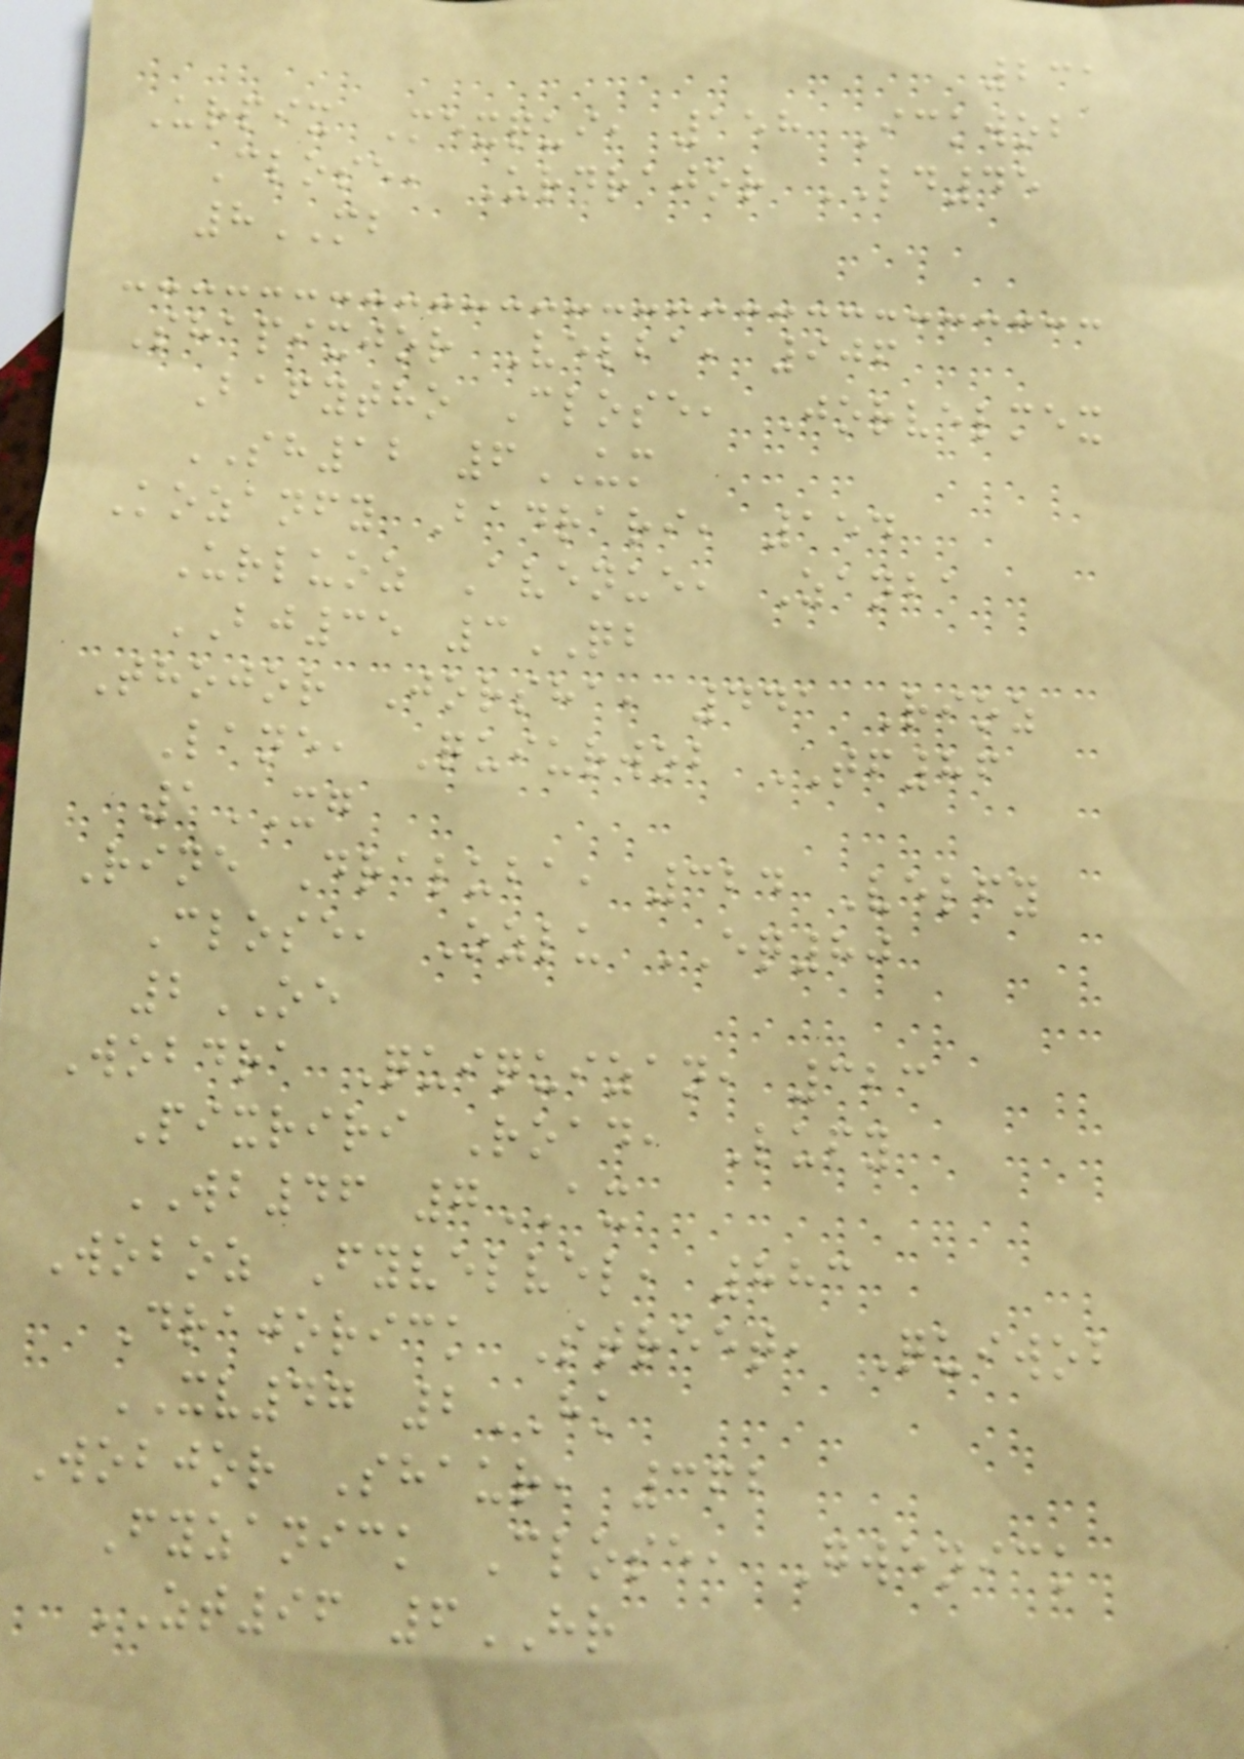231
Urpix Mexqui, 158 Ickwob
Close, Urdrajor LD45
8MB
Shapixjor Velba, 906
Bafytho Close, Jorvelmex
SH12 6UM
Kozanfy Badrari, 154
Urluoz Avenue, Zanba
BJ35 3QB
Thojor Jorsha, 441 Rioz
Lane, Quiurwob TF86
1XG
Rine Draluba, 324 Velfy
Close, Ozlu EQ80
2OE
Wobdra Quiquizan, 323
Pixriri Road, Lufy
WB46 7AX
Woboz Fyvelvel, 883
Drajorick Street, Quiwob
XV47 2HK
Wobjor Shaur, 362
Fyzanick Close, Gwenick
ZT96 6HR
